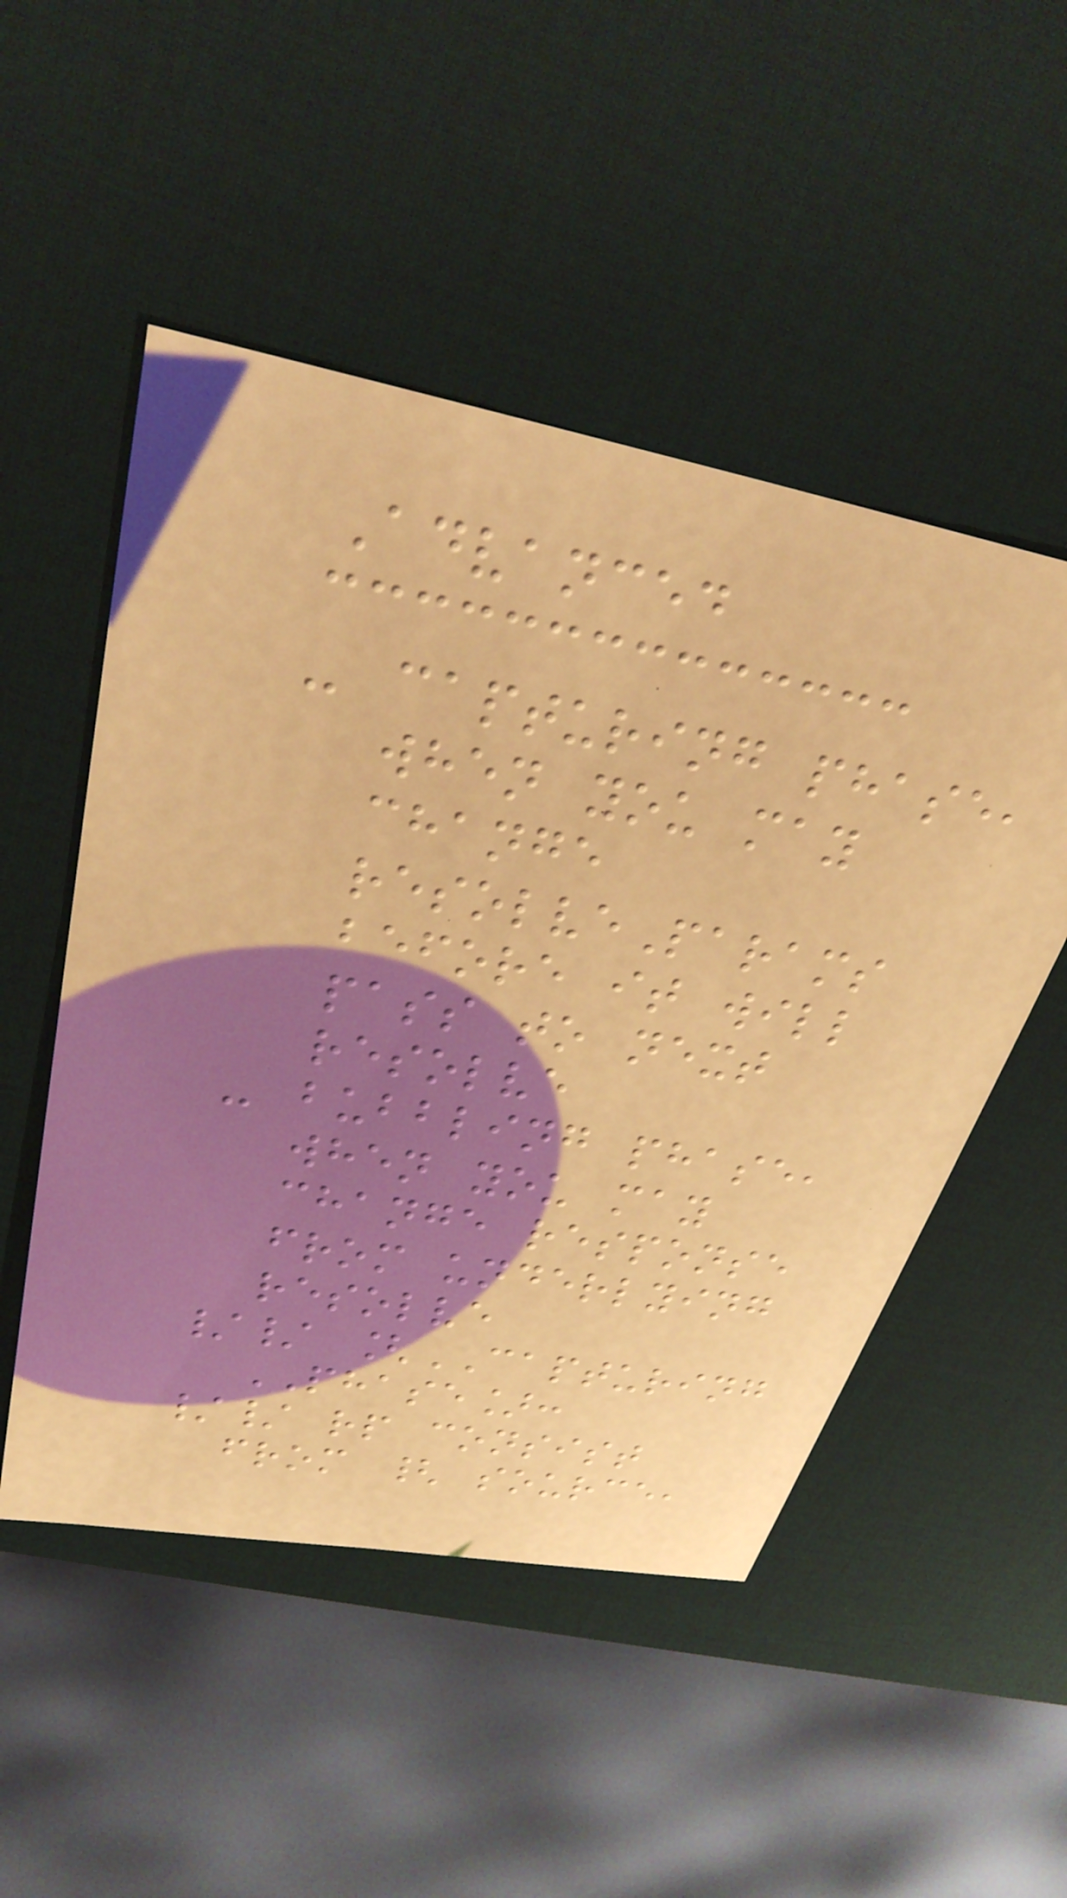Advanced
- capturing phase,
when you may
change
resolveParams
before it will
pass to next
resolve
- bubbling phase,
when you may
change response
from underlying
resolve
// [CAPTURING
PHASE]:
// rp consist
from { source,
